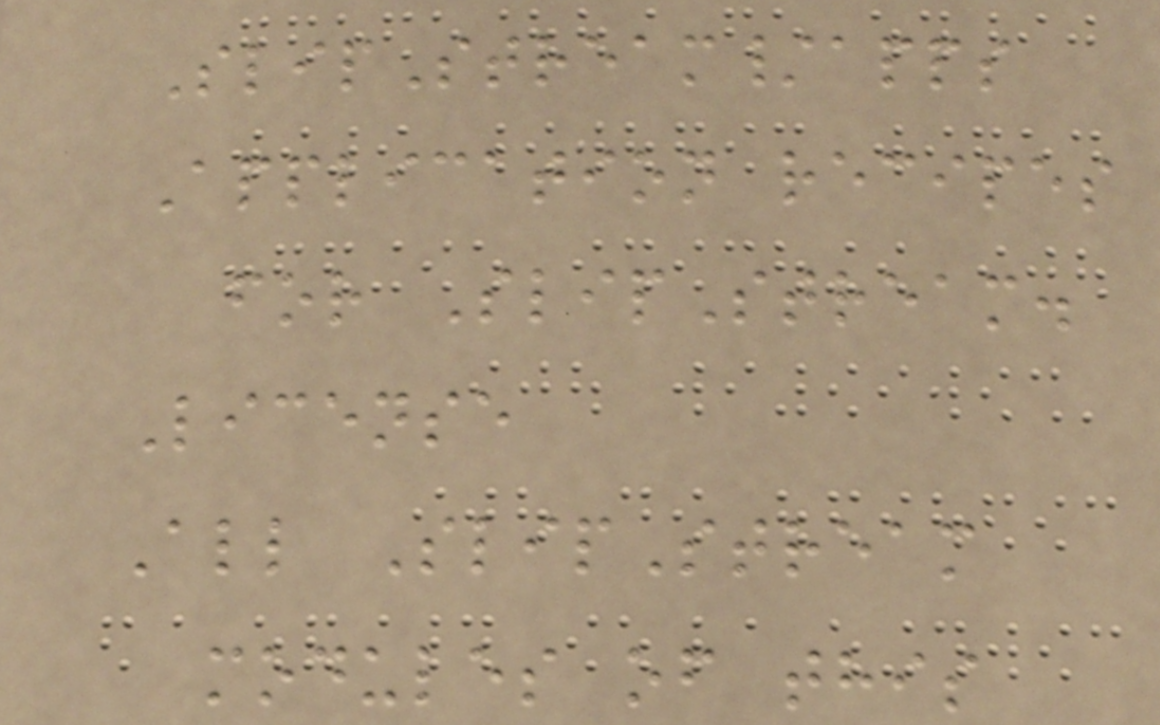SlipStream/apps
Application recipes
for SlipStream.
License
All SlipStream
modules of this
